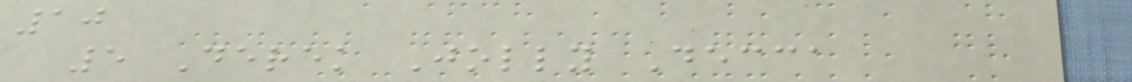10
5 Derek Jolly Decca
